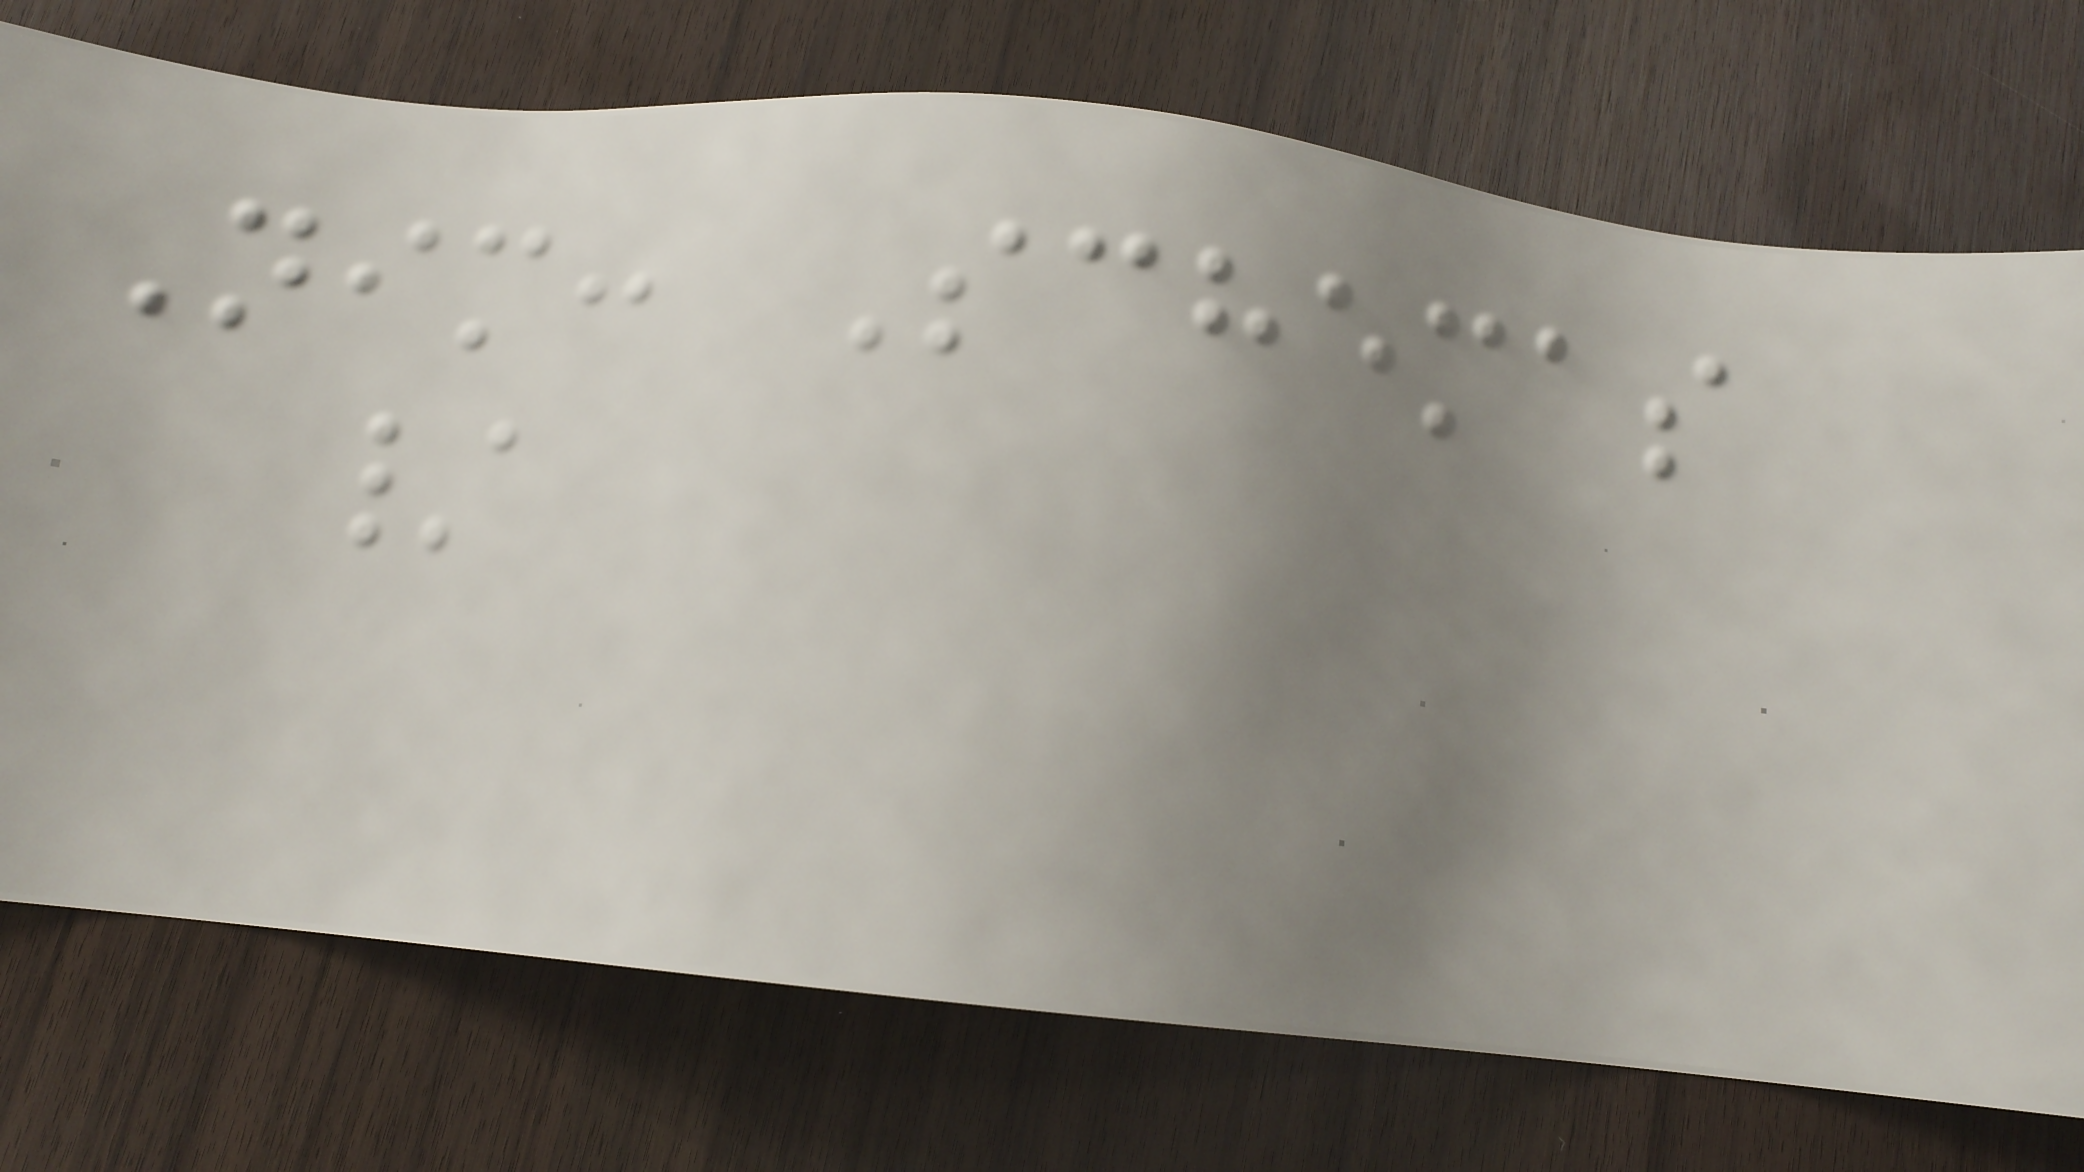Nim: Schemas
/
